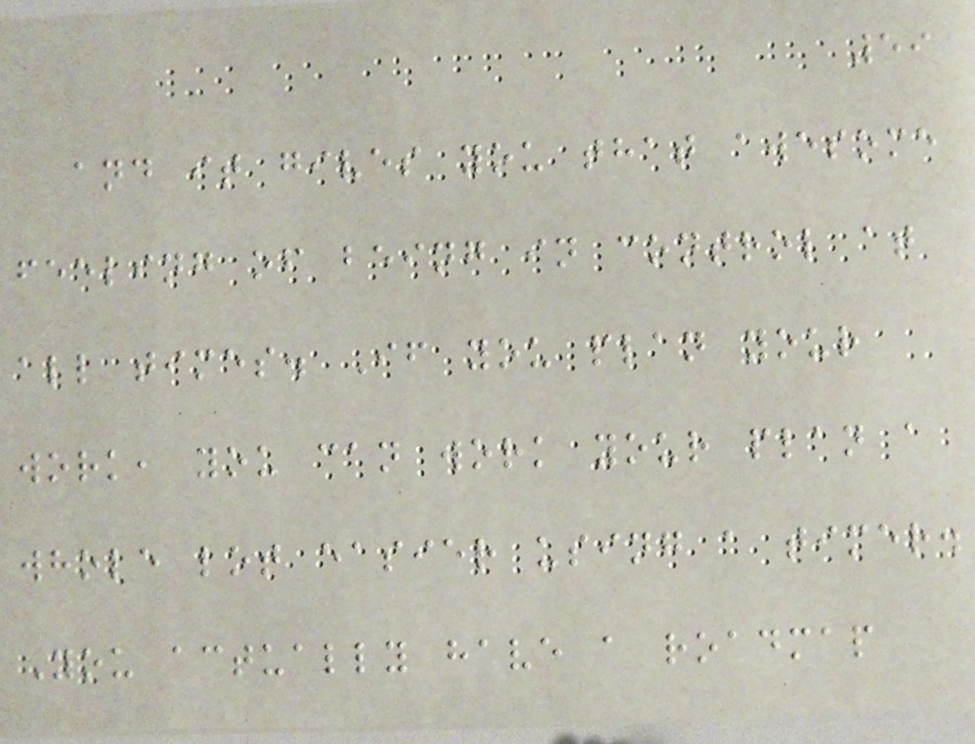59
and it gives you that awesome
feeling of being in control at
all times. If you plan your
work, you can work your plan a
whole lot easier using a timer.
You actually have a roadmap
